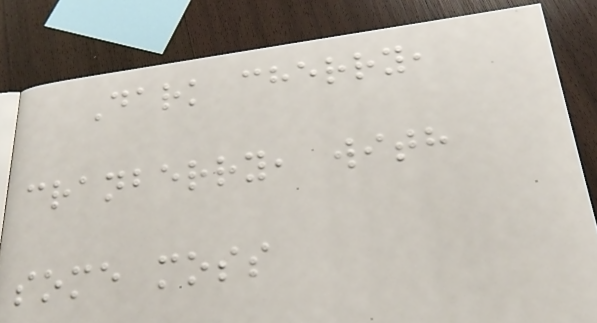Dark cherry,
cranberry, with
some moss
